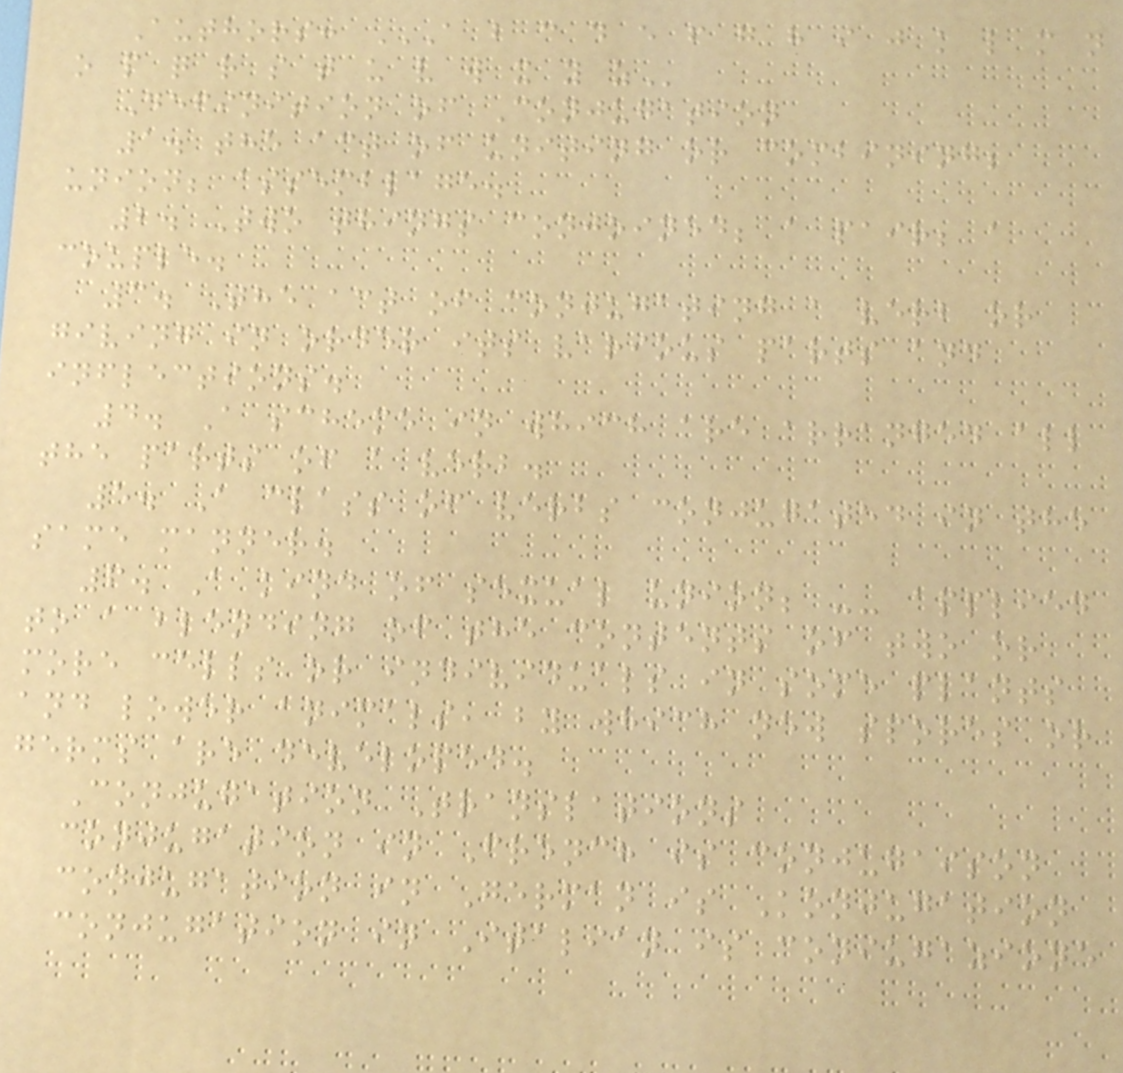Authors: A B C D E F G H I J K L M N
O P Q R S T U V W X Y Z
Definition of Conjugation
1. the act of uniting or combining;
union; assemblage.
2. Two things conjoined; a pair; a
couple.
3. The act of conjugating a verb or
giving in order its various parts and
inflections.
4. A scheme in which are arranged all
the parts of a verb.
5. A class of verbs conjugated in the
same manner.
6. A kind of sexual union; -- applied
to a blending of the contents of two or
more cells or individuals in some plants
and lower animals, by which new spores or
germs are developed.
Conjugation Translations
conjugation in French is conjugaison
conjugation in German is Konjugation
conjugation in Italian is coniugazione
